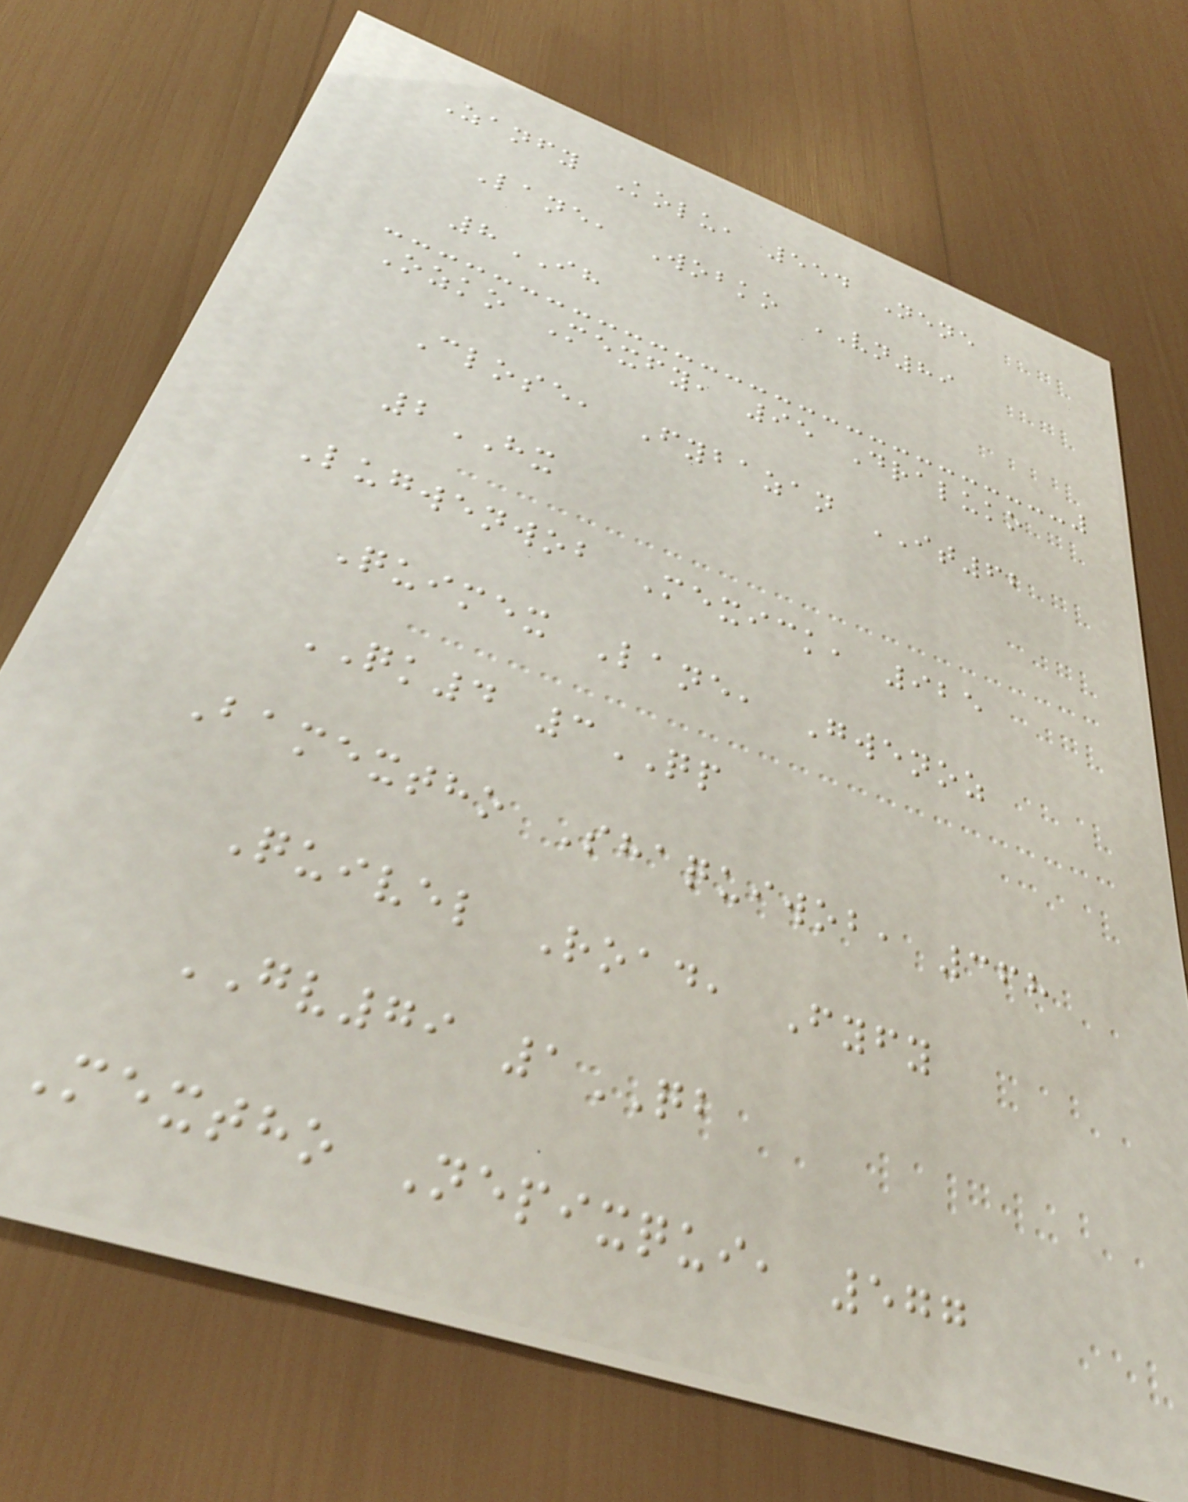Zanfy Kolu, 554 Nene
Lane, Wobko VN89
8IH
Ozko Mexfy, 95 Draluko
Close, Fybazan IT62
2HX
Lugwenwob Mexick, 925
Quimex Lane, Gwenoz
QK4 3QP
Bamextho Shaquiwob, 368
Quivel Road, Fyfy
GV79 1QB
Mextho Nepixqui, 577
